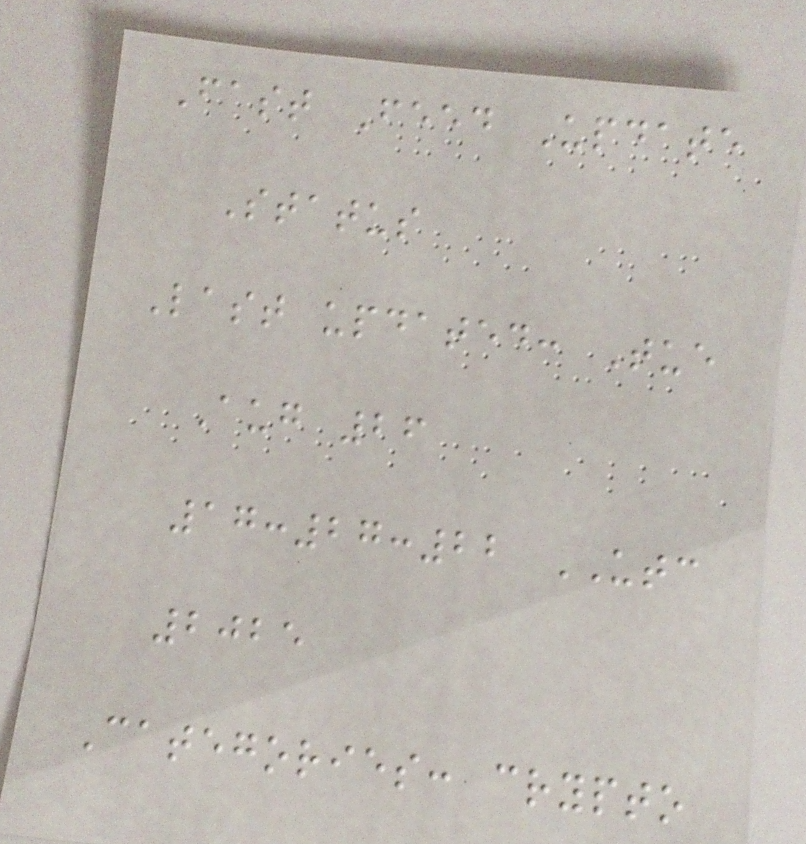Fast Feed Update
Status
Last updated: Tue
Aug 26
17:27:22 UTC
2025
Categories: crypto
